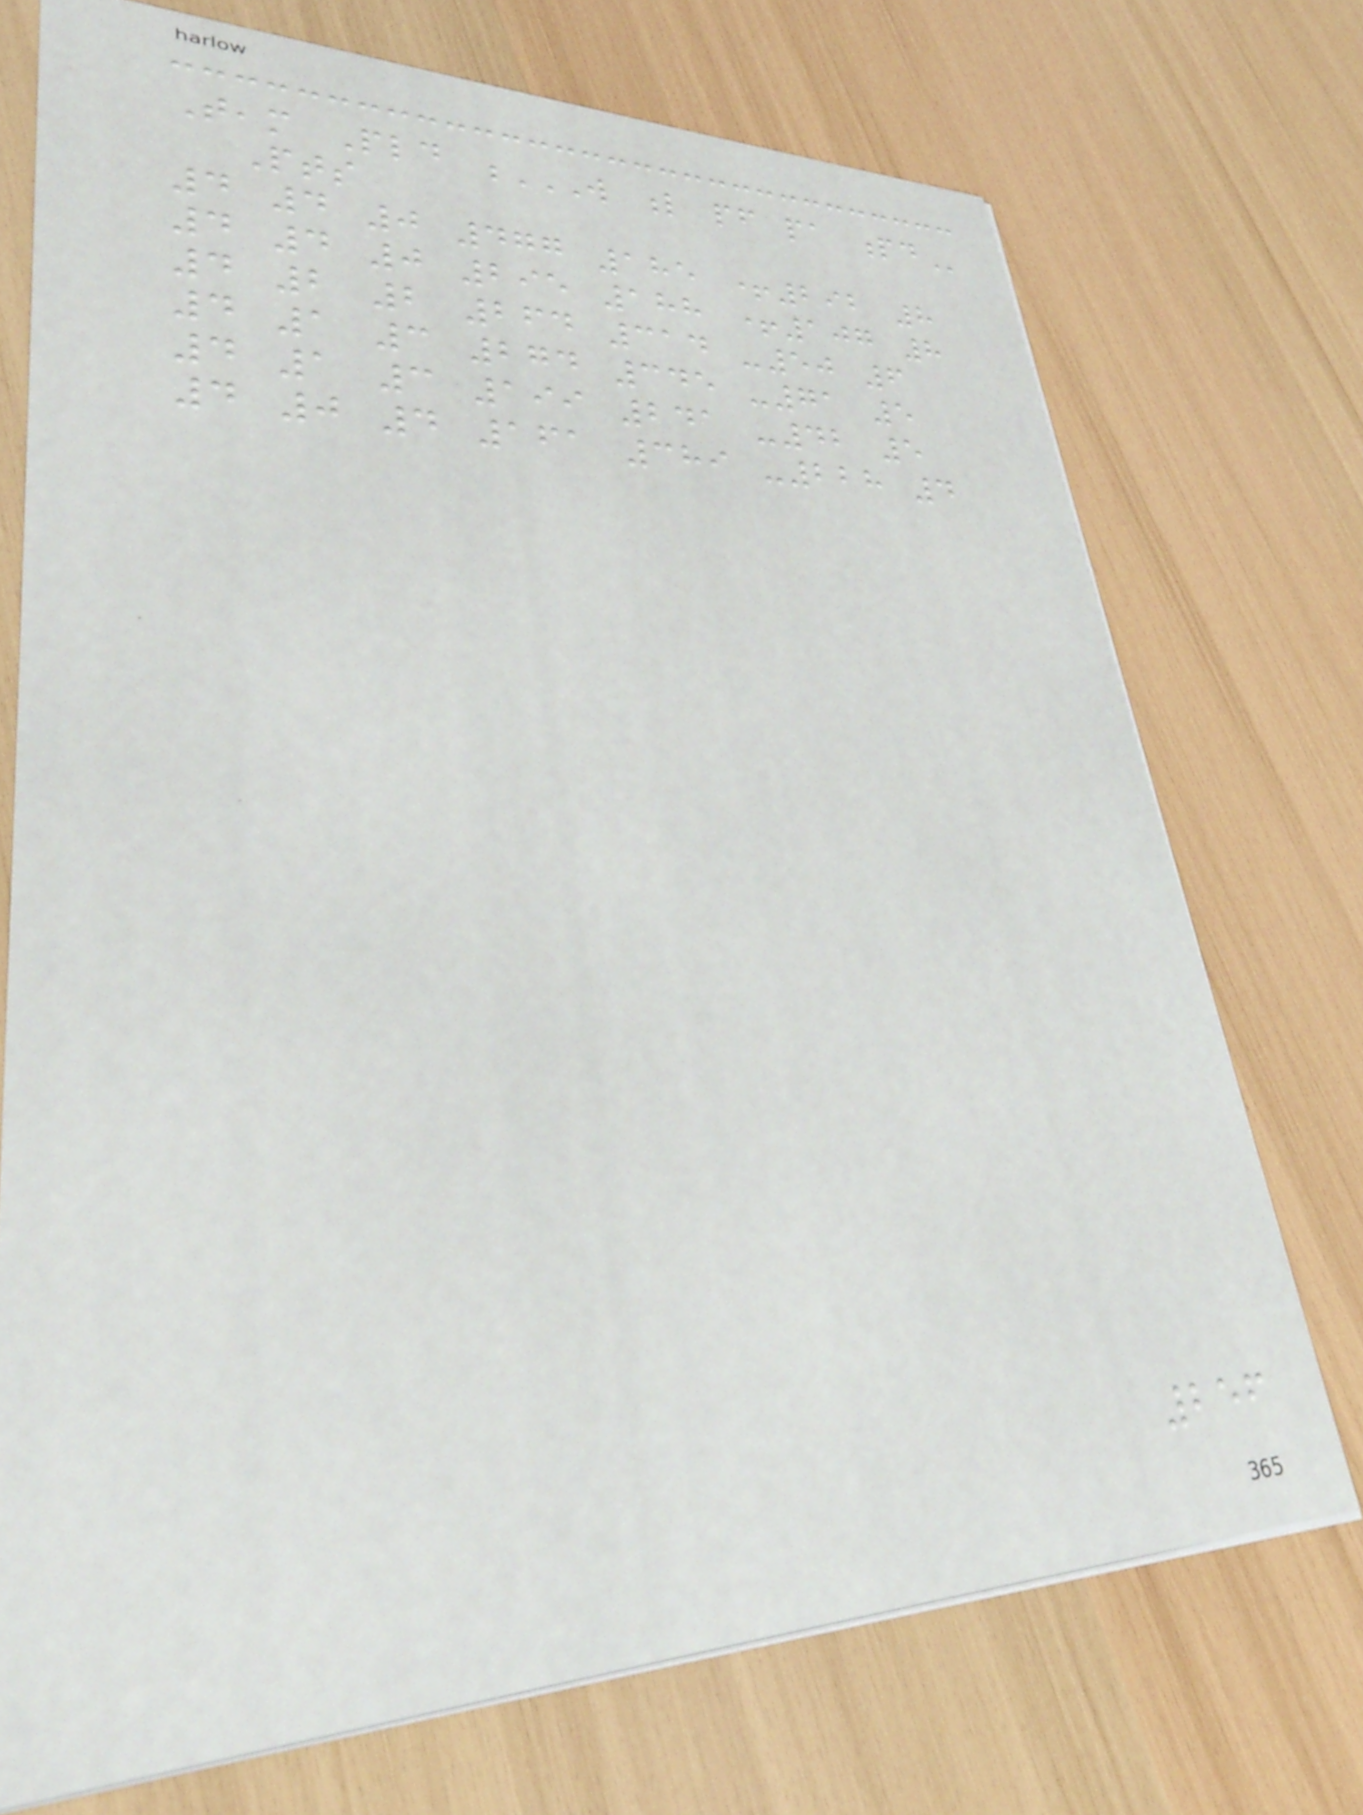Team Pld W L PF PA PD
Pts
4 4 0 477 185 +292 8
4 4 0 295 188 +107 8
4 2 2 264 314 -50 6
4 1 3 274 345 -71 5
4 1 3 199 241 -42 5
4 0 4 161 389 -228 4
256
